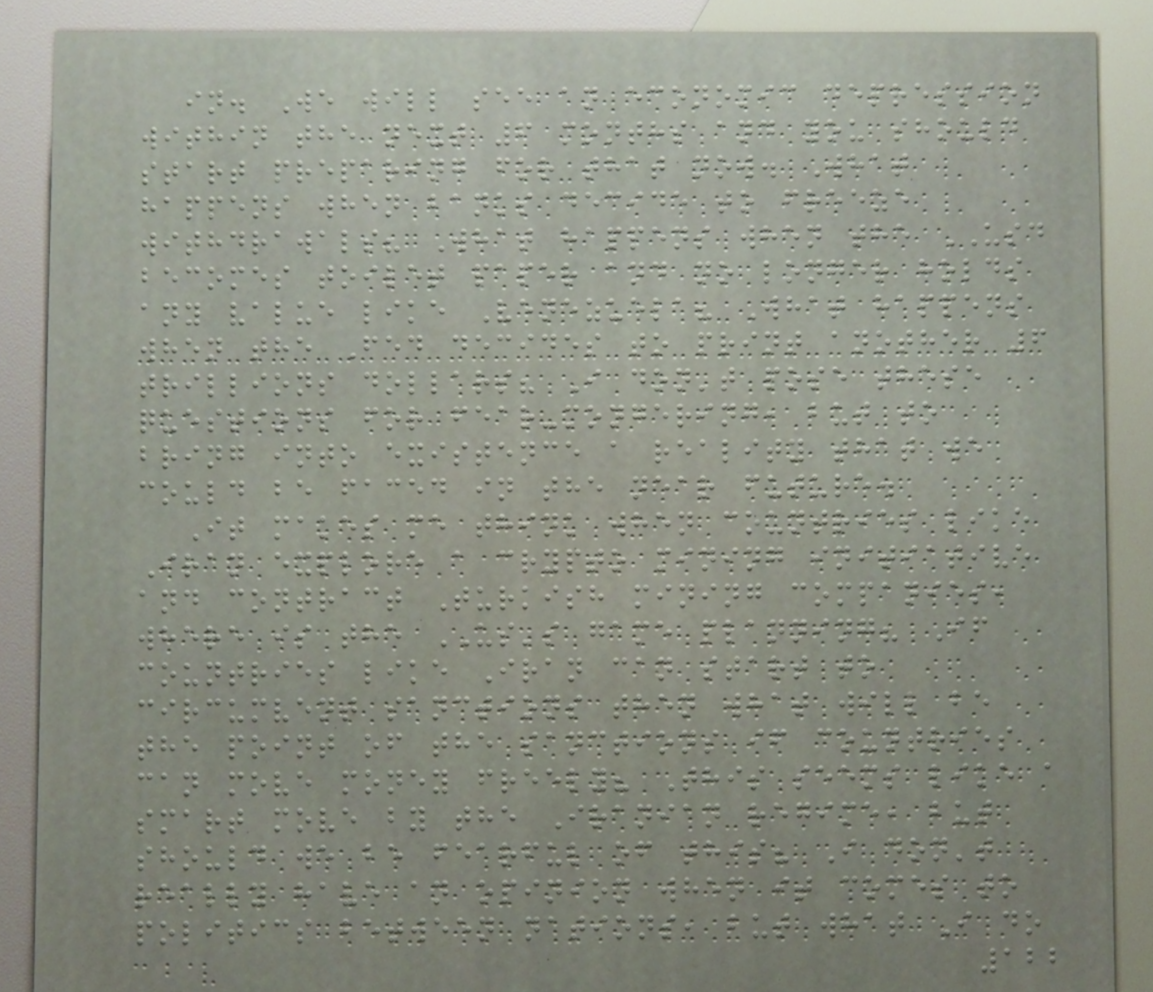in. We will see an economic depression
within the next 6 months and you should
start preparing for that now. What
happens when banks decide to freeze
withdrawals? What happens when the USD
becomes toilet paper and no longer holds
any value like Venezuela? What happens
when the Fed decides to print another 6
trillions dollars? I don't pose these
questions for fear-mongering, but to
bring into existence a reality that we
could be faced in the near future.
It makes me think when countries like
Iran explore a crypto mining initiative
and contract Turkish mining companies,
where is the US's game planning? If
countries like Iran can start to
circumvent sanctions then what will be
the point of the sanctions if countries
can move money freely? This seems like a
smart move by the Iranian regime, but
should we be fearful of this? I don't
really have an opinion when it comes to
politics between nations, but what I do
122
